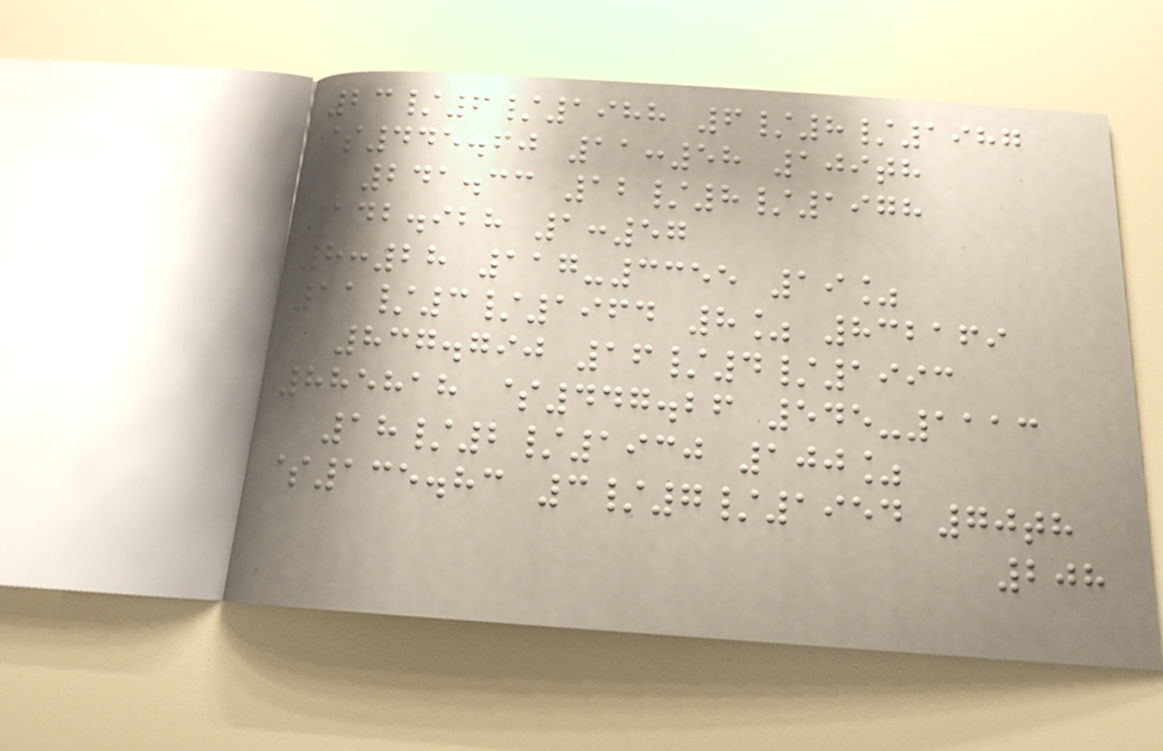23/6/1988 6/8/1987
$445.60 11:58 109th
241.33 12/8/1978
142.928 1:57
8:28 117-3355 19%
11/3/1964 8% 832169
837.790 16/4/1993
885818 $447.26 545-1113
18/2/1930 100%
$135.83 3/7/1954 70th
208
